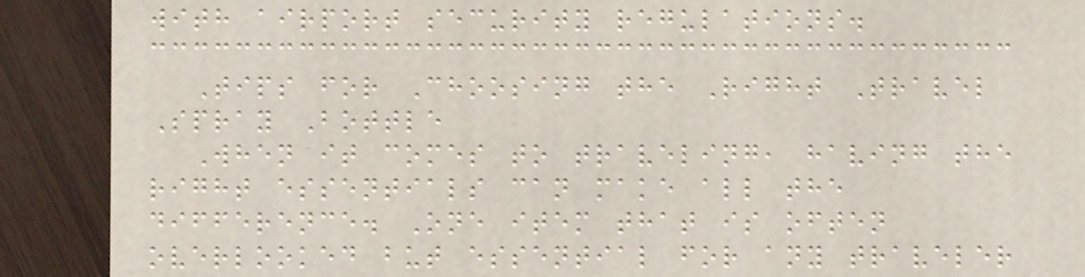with airport security regulations.
Tips for Choosing the Right Travel
Spray Bottle
When it comes to traveling, having the
right essentials can make all the
difference. One item that is often
overlooked but essential for any traveler
